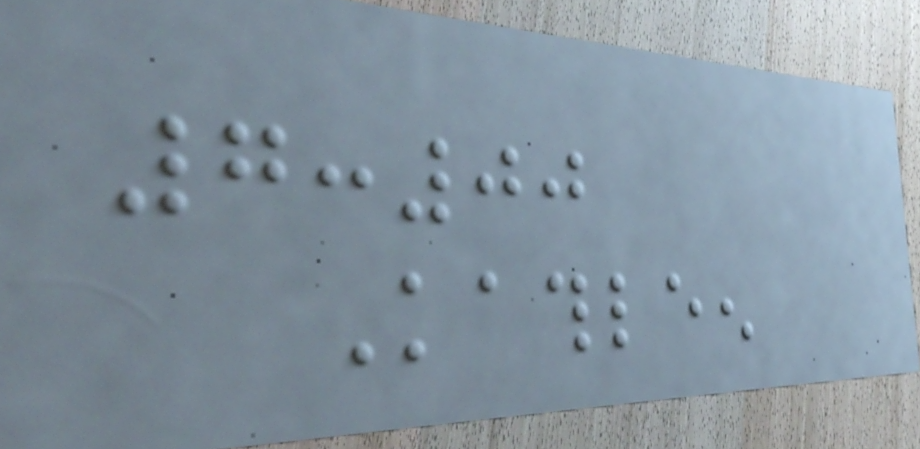7:00
Kathleen
